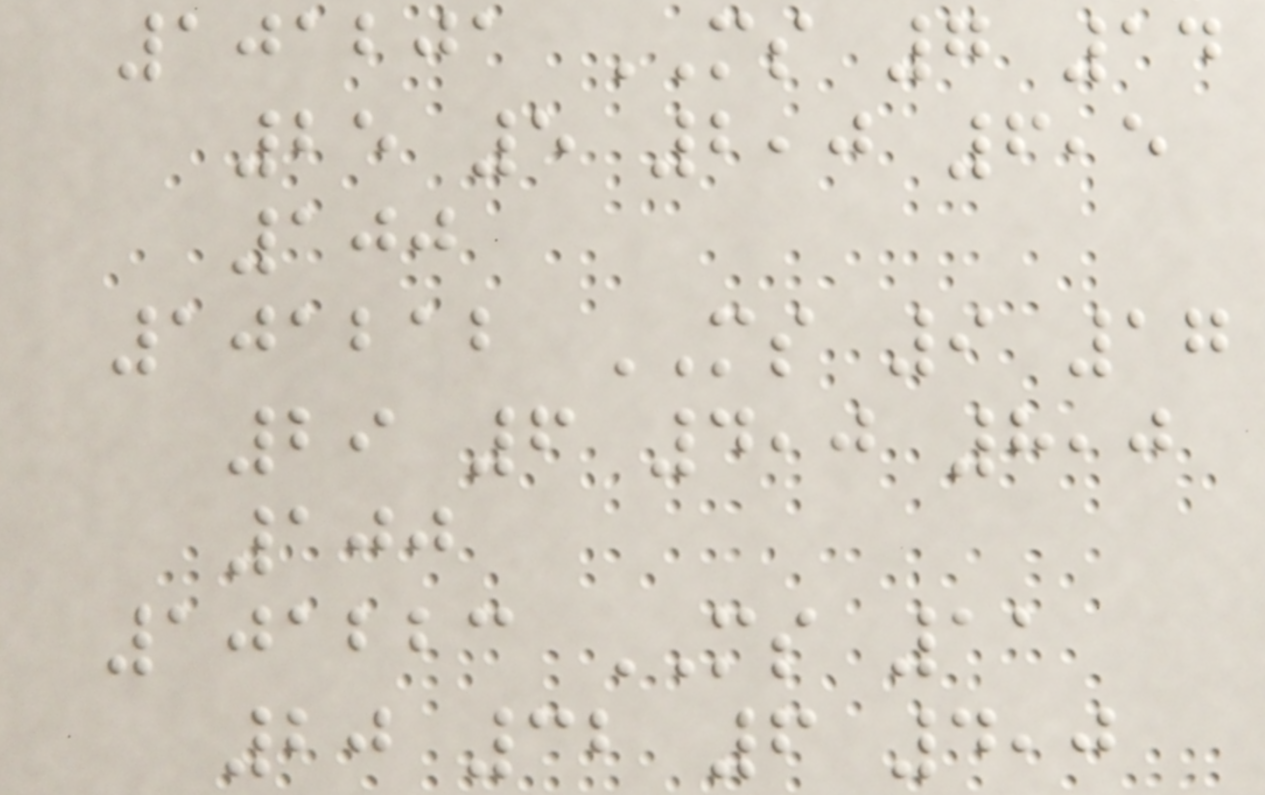101201 MS 7 14
25 5 2,0 6,5
100
101212 MS 9 17
29 6 4,0 8,0
100
101223 MS 11
20 32 6 4,0
